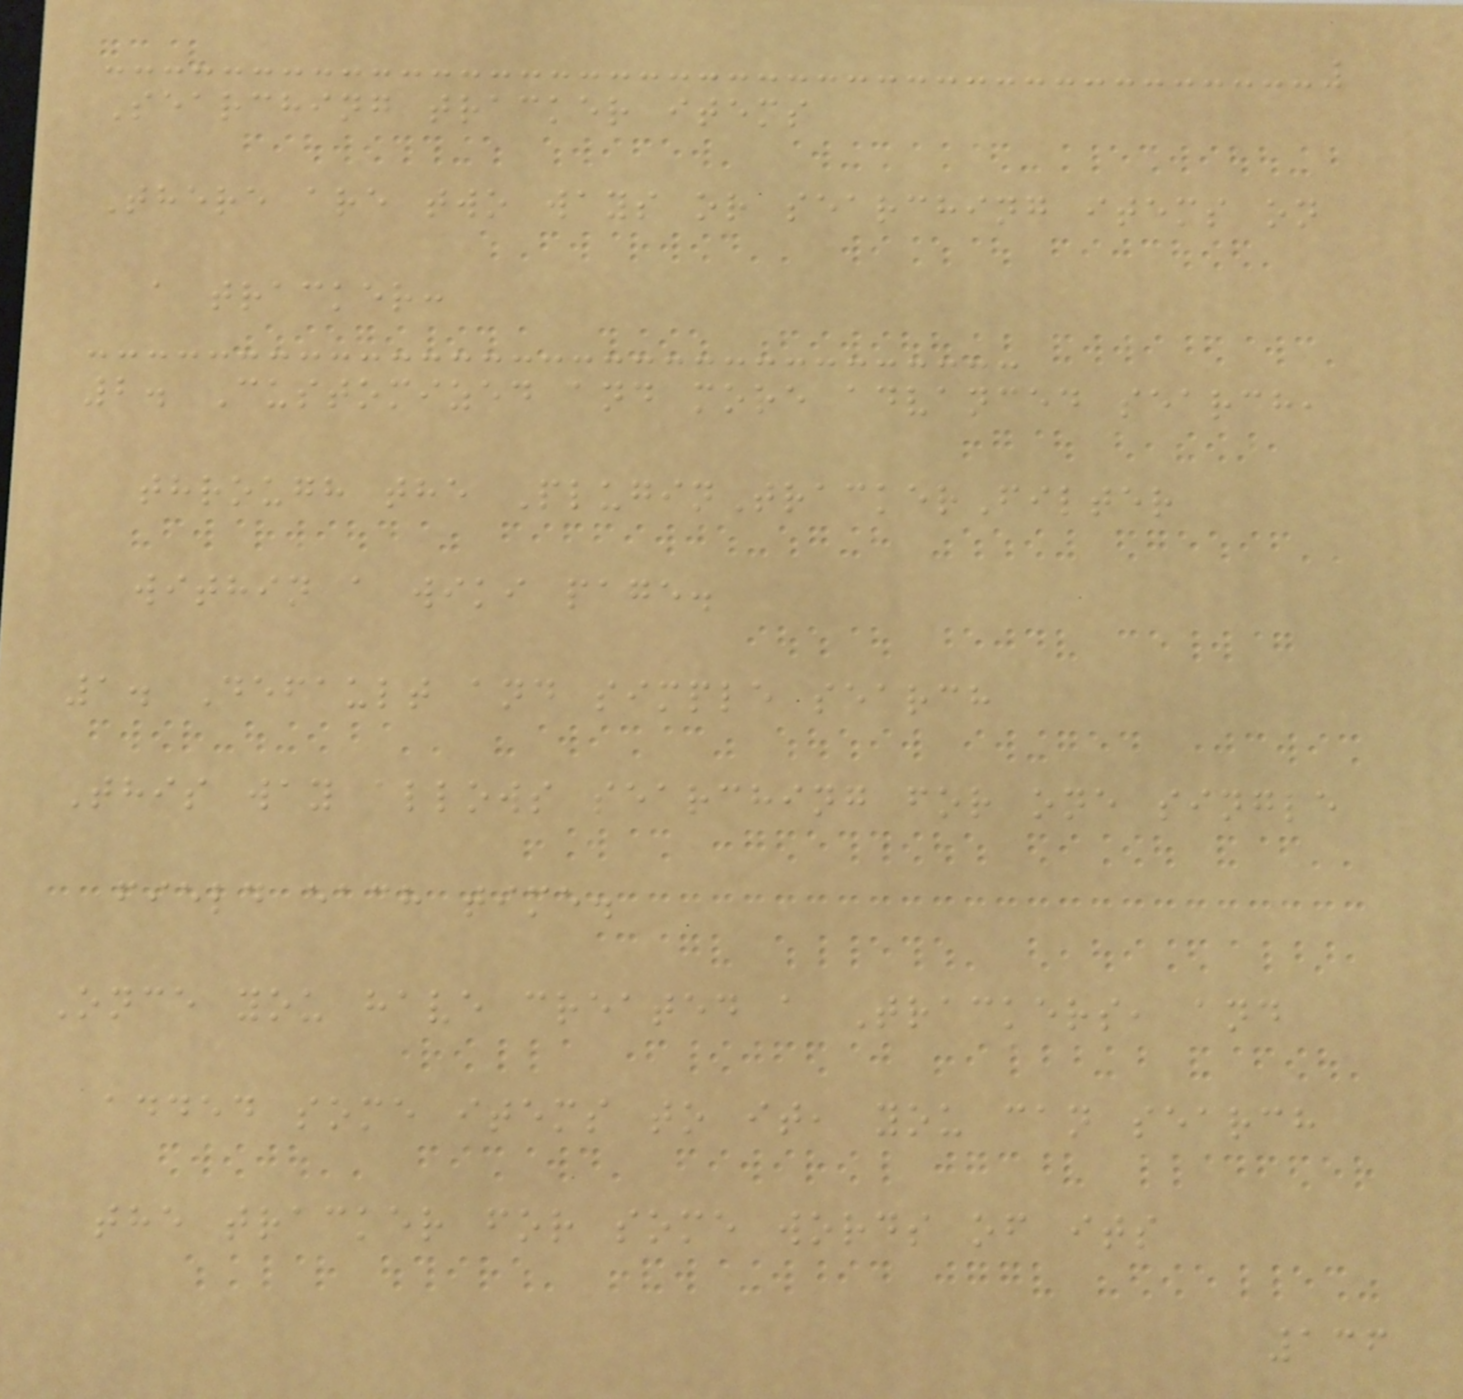Searching tracker items
There are two ways or searching items on
a tracker:
2. Customized and more advanced search,
through the PluginTrackerFilter
within a wiki page.
1. Default and simple search
This way allows searching for one single
field each time.
Once you have created a Trackers, and
added some items to it, you can search
the tracker for some words of its
136
